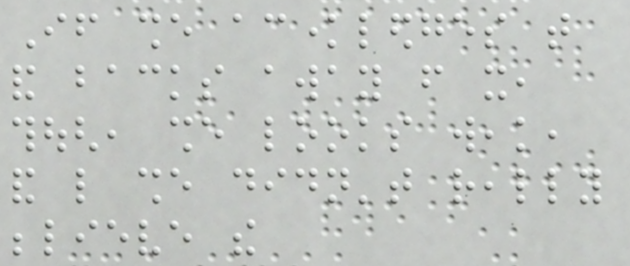If she acknowledges that
and backs away from it,
though, she looks weak,
and like she didn't really
believe the
